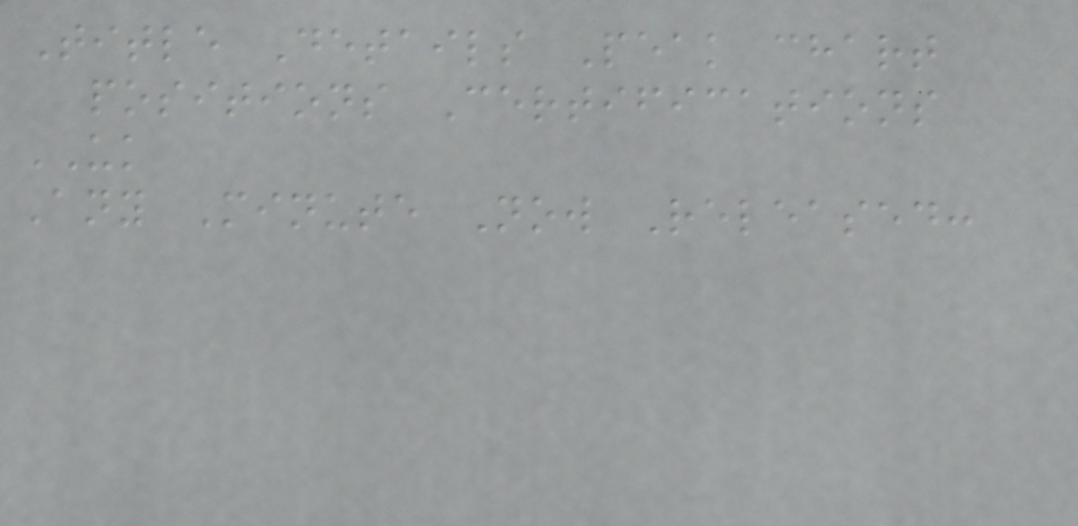Title Details Peak chart
positions Certifications
UK
Any Minute Now Released:
